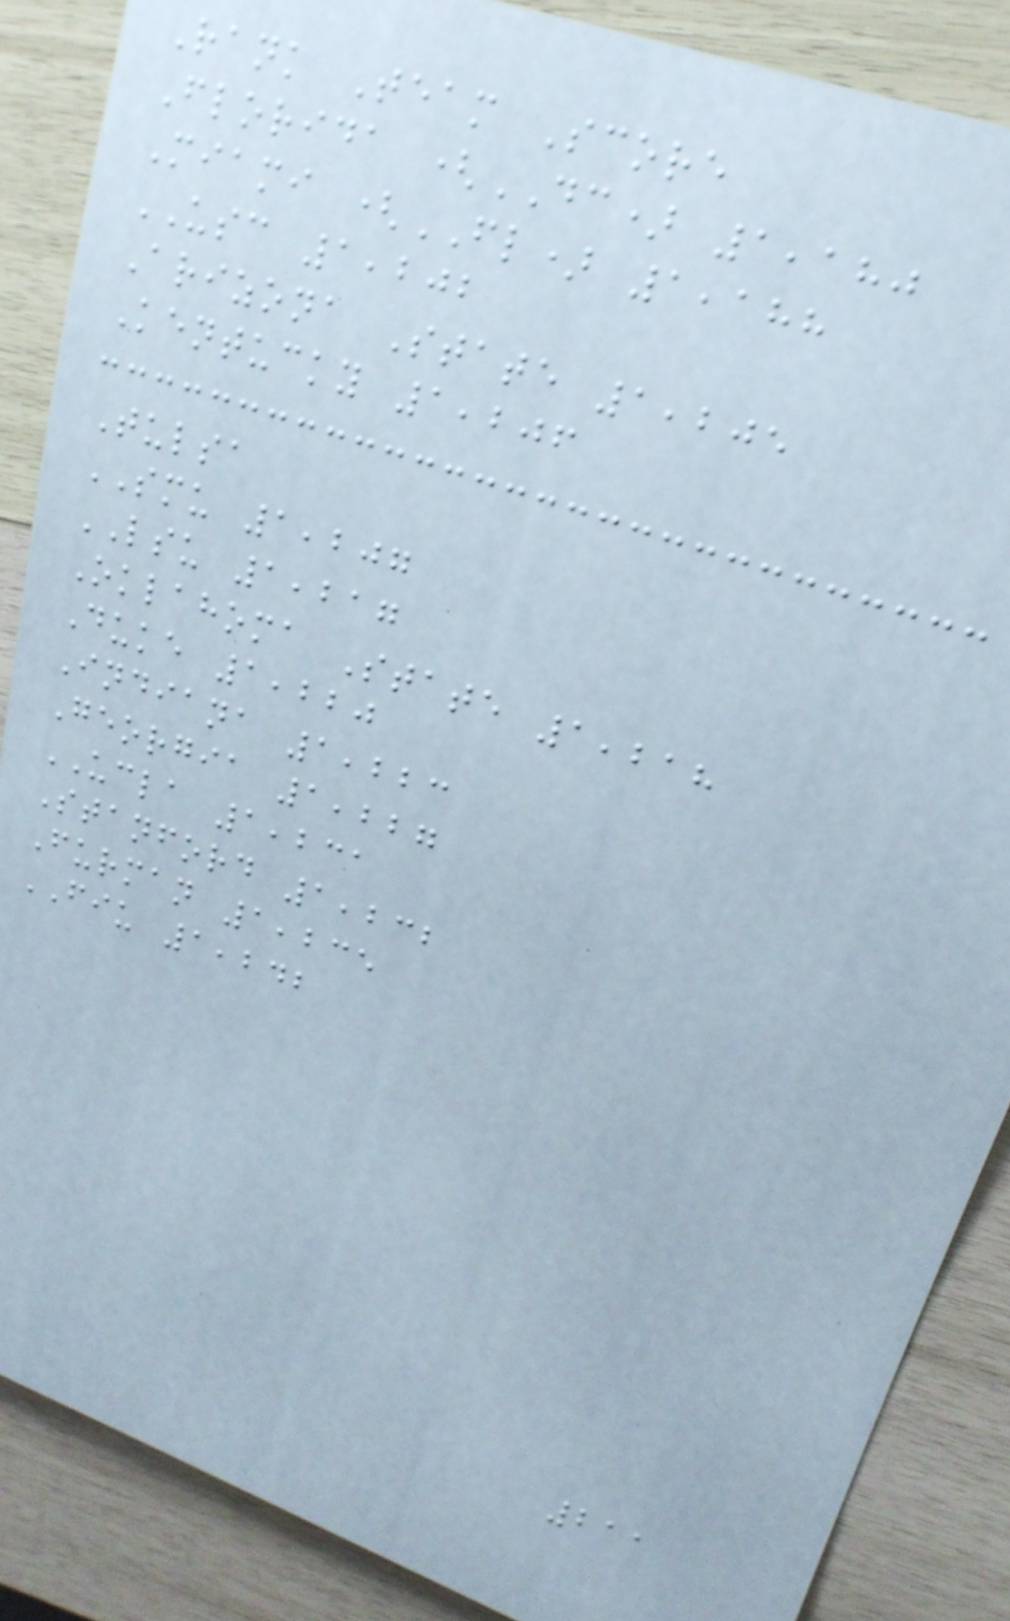Rank Team Score
Florida (DC) 1,180
Miami (FL) 1,188
USC 1,202
Arizona State 1,205
Kentucky 1,206
Tulsa
SMU 1,207
LSU 1,217
Oklahoma State 1,218
Duke 1,220
Indiana 1,223
Georgia 1,227
UCLA 1,231
Stanford 1,232
Furman 1,235
FIU 1,242
211
